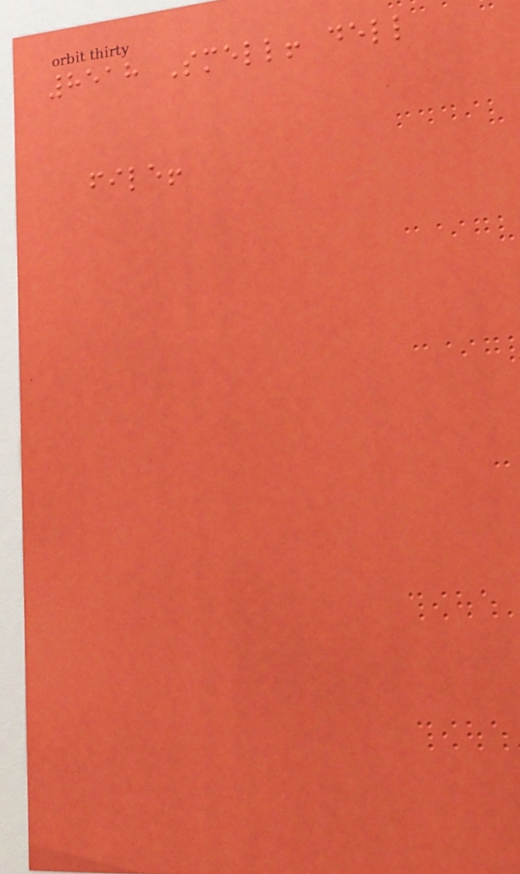8518 Smell! dell
file!
